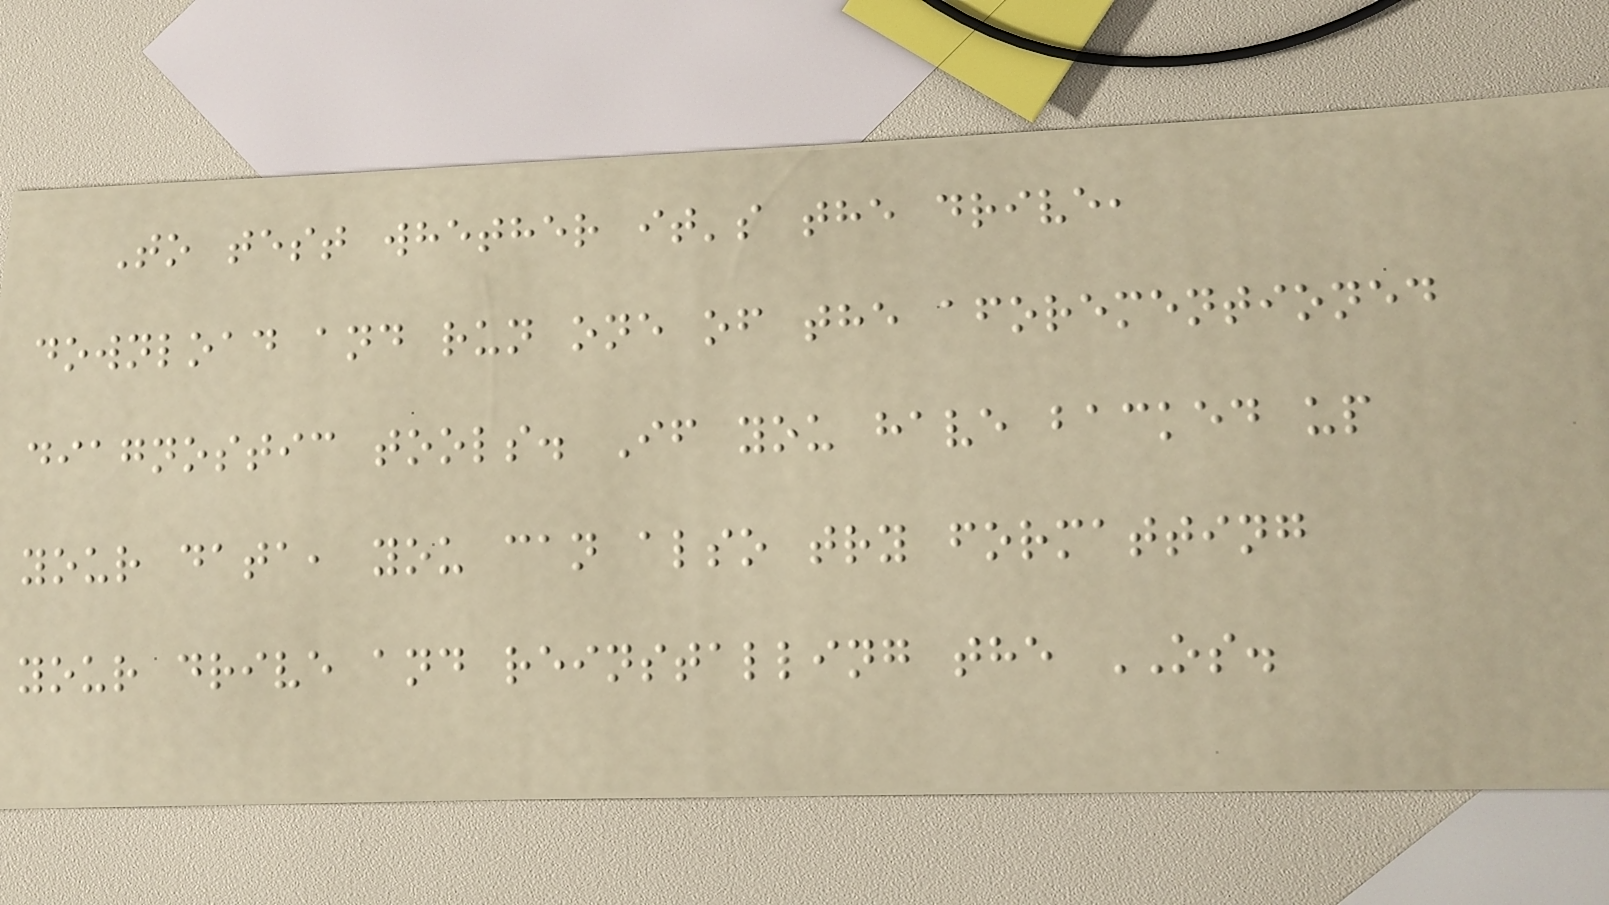To test whether it's the drive,
download and run one of the aforementioned
diagnostic tools. If you have backed up
your data, you can also try formatting
your drive and reinstalling the OS.
